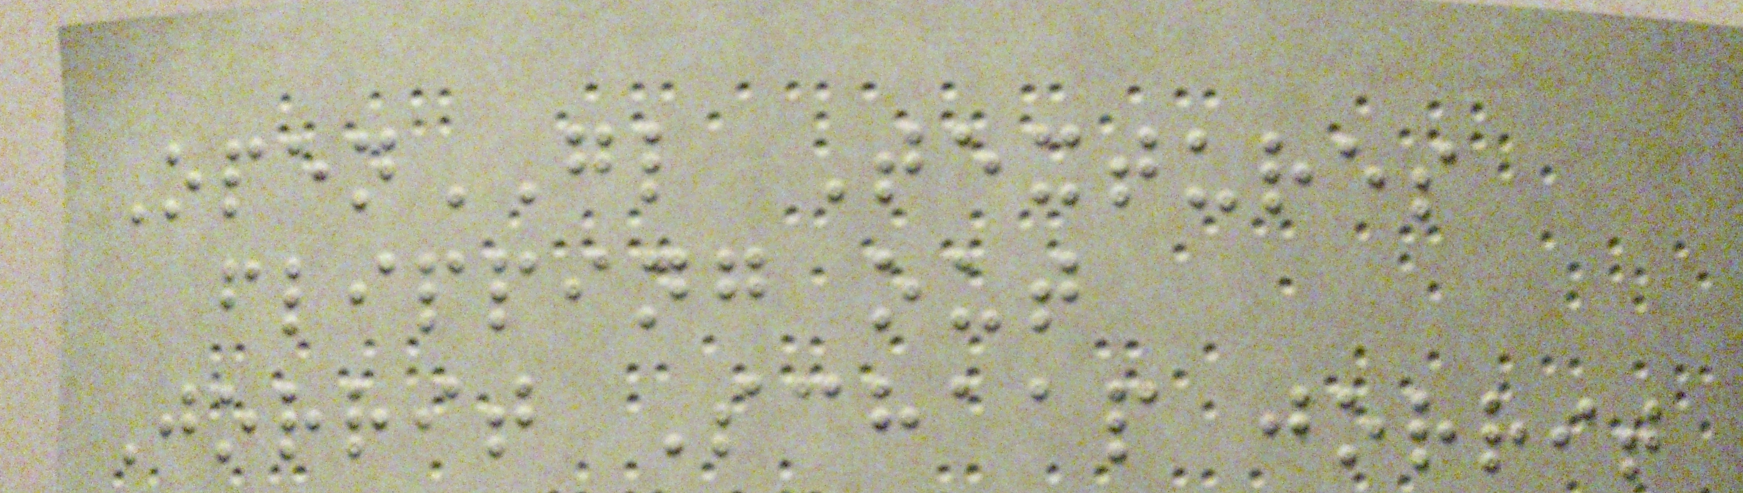OpenGL Textures
flipping out
Jorrit Schaap jorrit
